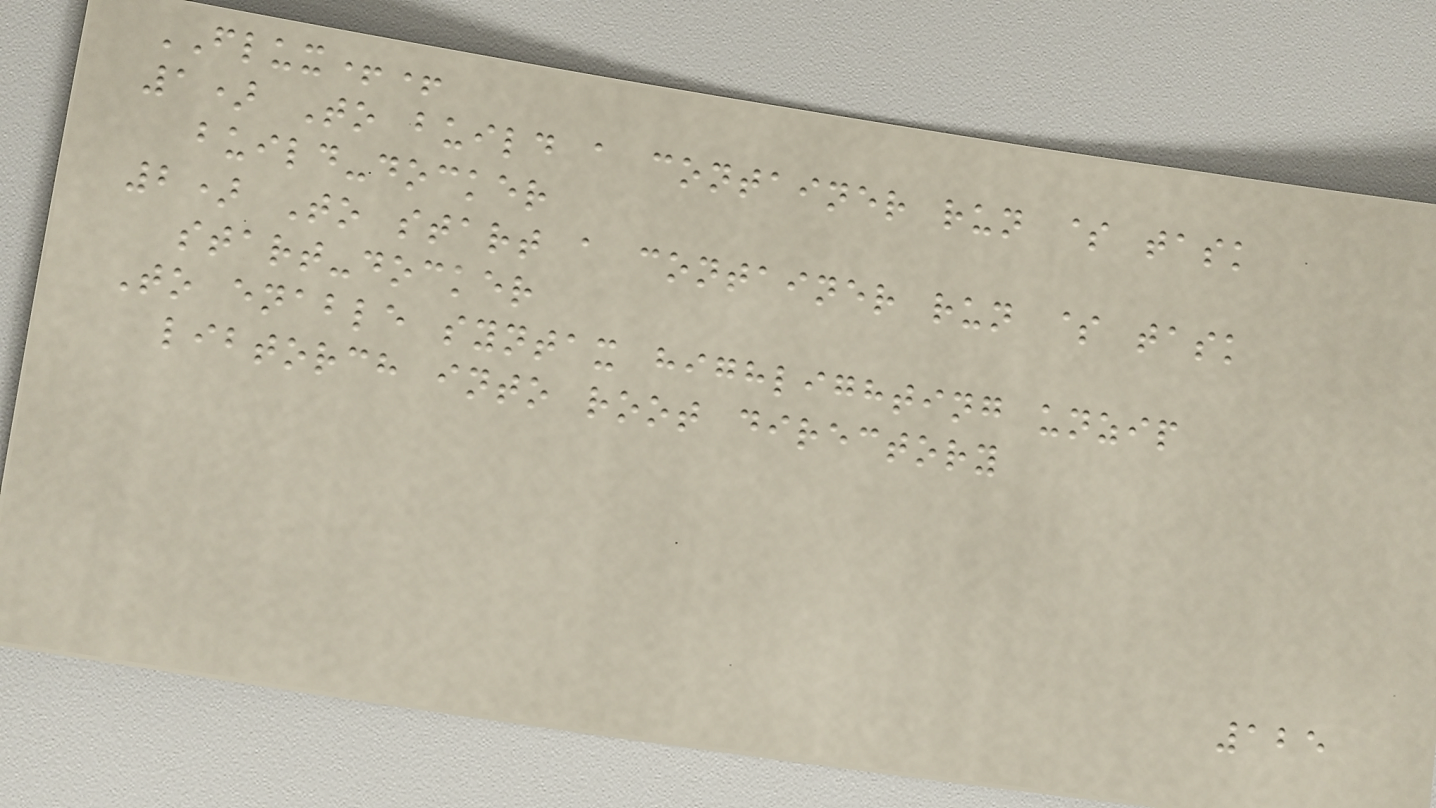FLUX++
1) To build a container run $ task
build-docker
2) To start a container run $ task
start-docker
To enable syntax highlighting unzip
libtorch into root directory
125
